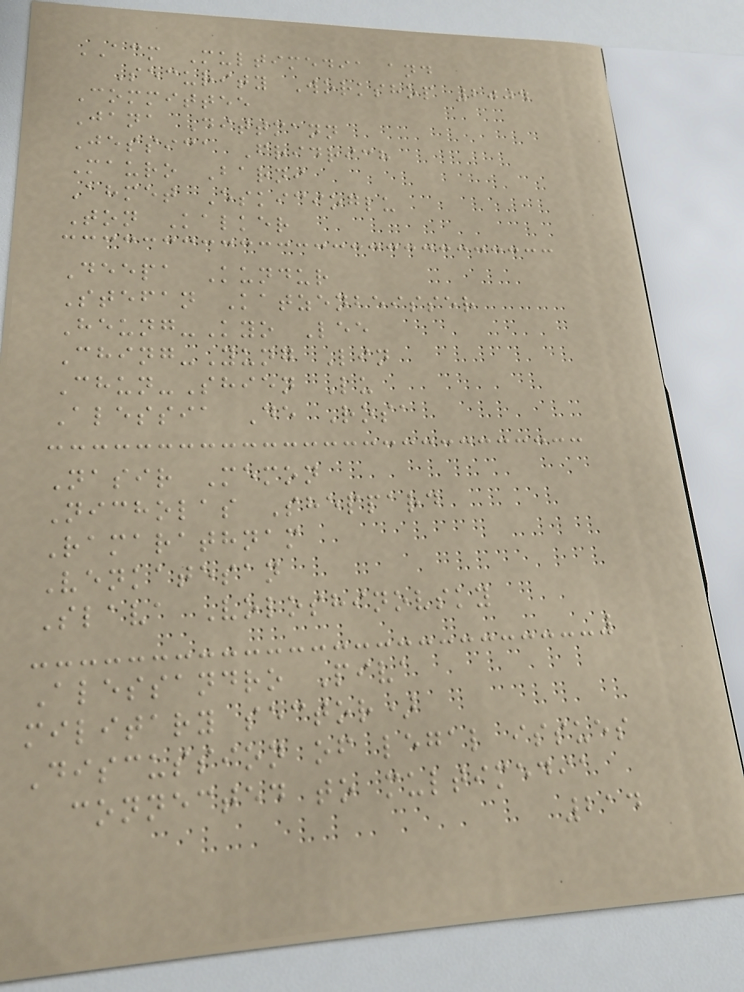ACM Multimedia and
Security Workshop 2004
Committee
Jana Dittmann
Jessica Fridrich
Mauro Barni
Ahmet Eskicioglu
Ton Kalker
Deepa Kundur
Stefan Katzenbeisser
Heung-Kyo Lee
Ching-Yung Lin
Chun-Shien Lu
Alessia De Rosa
Nasir Memon
Nicholas Sheppard
Ramarathnam
Venkatesan
Slava Voloshinovsky
Alessandro Piva
military sector)
Discussion of legal issues
connected to multimedia
214
